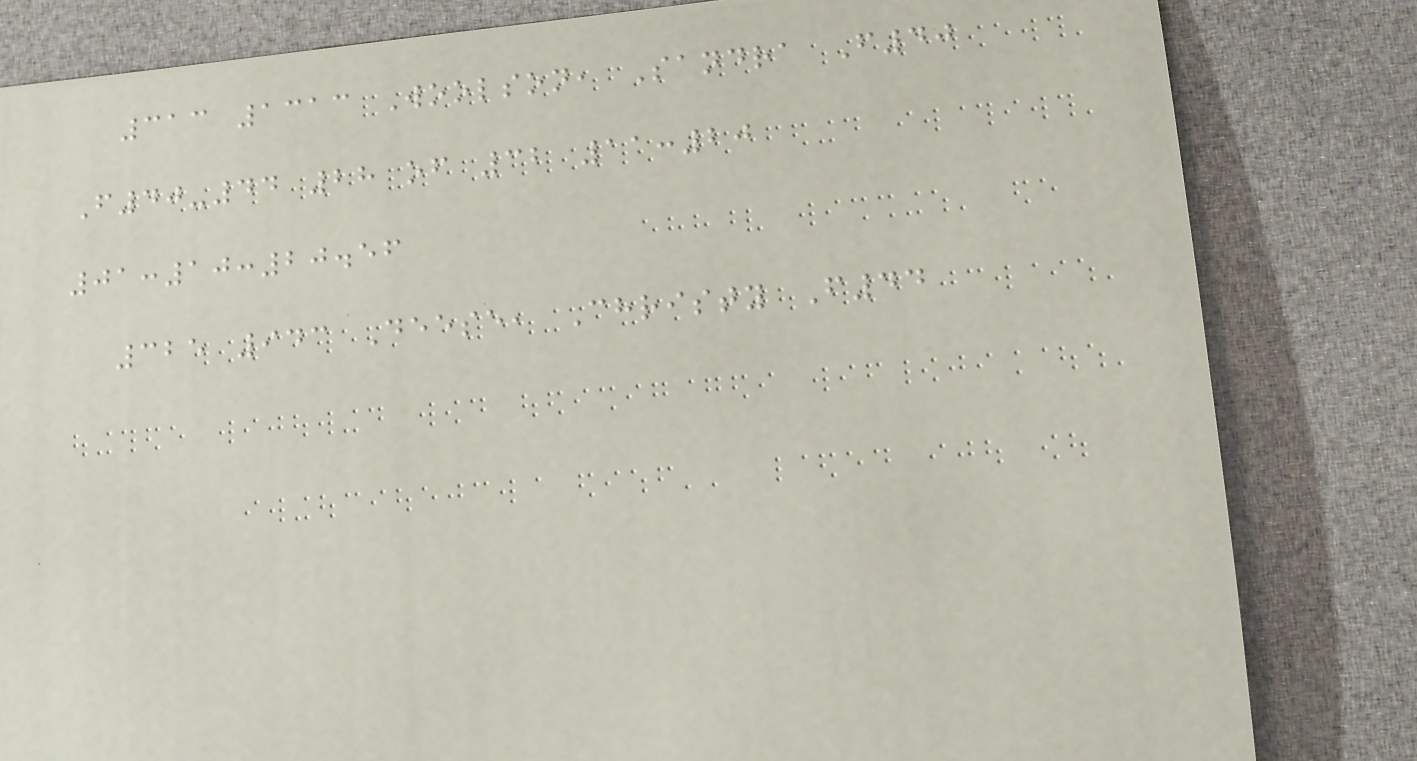313 1313 Woolson, Sandra F40
F40-44 28 of 32 11:20
01:10:20.56
325 943 Deese, Christy F44
